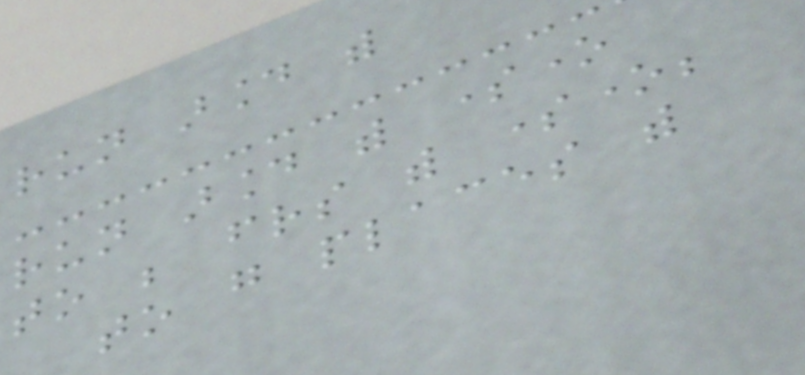run around with
run around with someone
to be friends with someone;
to go places with
